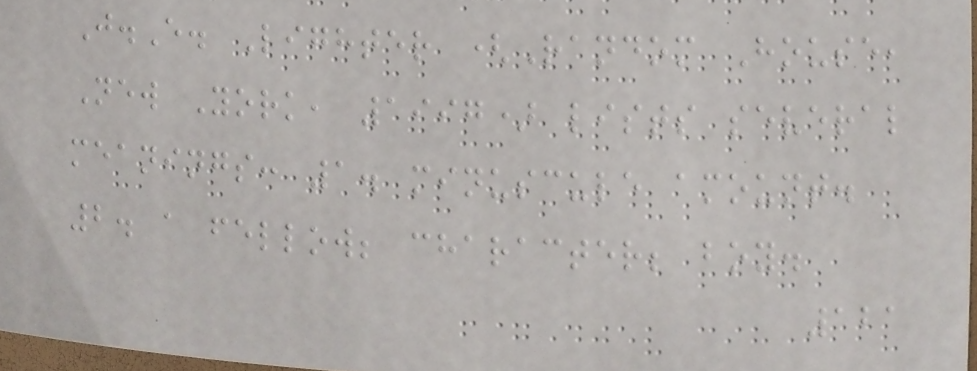J.E. Lighter (Random House,
New York, 1997) lists several
meanings: 1. minuscule amount.
2. a fellow; character; boy.
121
